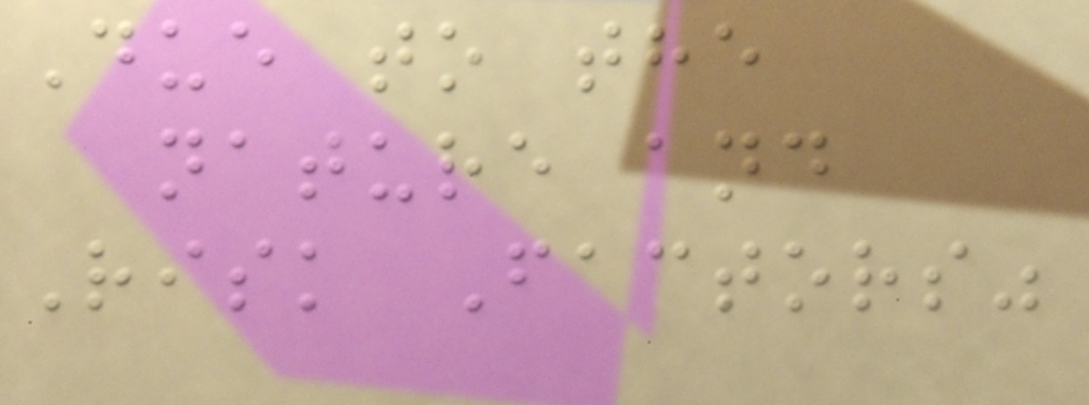Due to the
nature and
Risk Factors"
